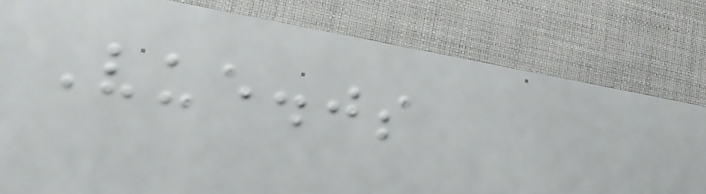Vue.js
